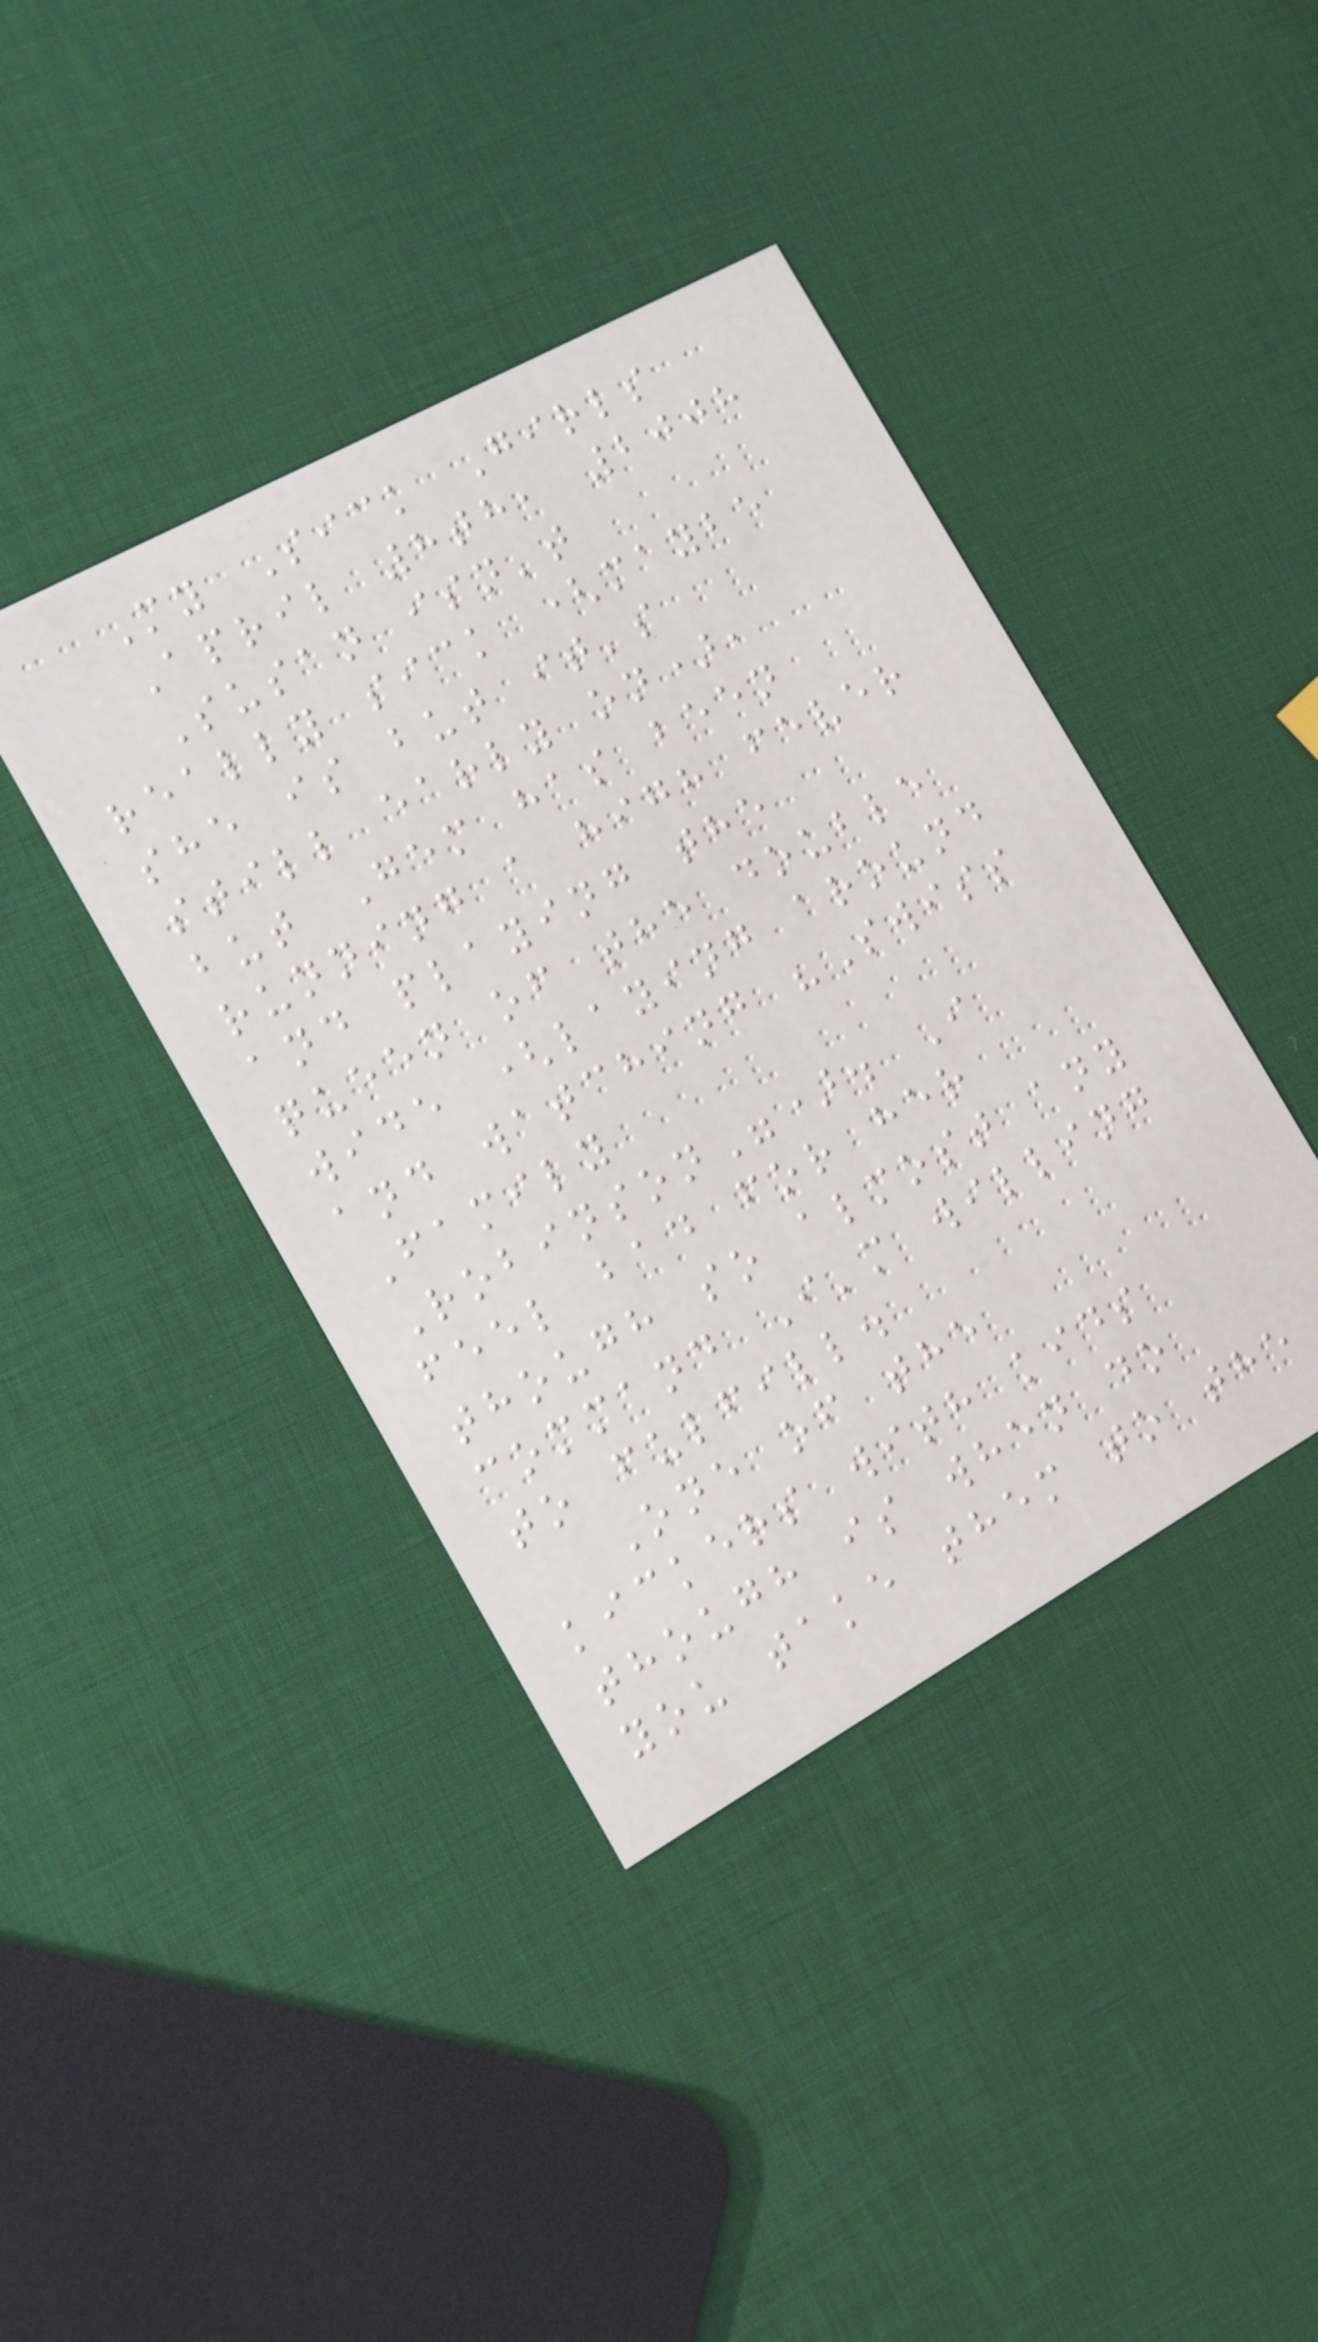My Sick Girls
April 8th, 2008
Susan isn't
really sick (maybe
she is but it's
still early on),
but Gem has been
running a high fever
and playing the
queen of the double
wide (laying around
and watching "Swiss
Family
Robinson"). I
feel bad for her
though so almost any
command I'm willing
to fulfill.
One of the
kickers with kids
though is when do
you take them to the
